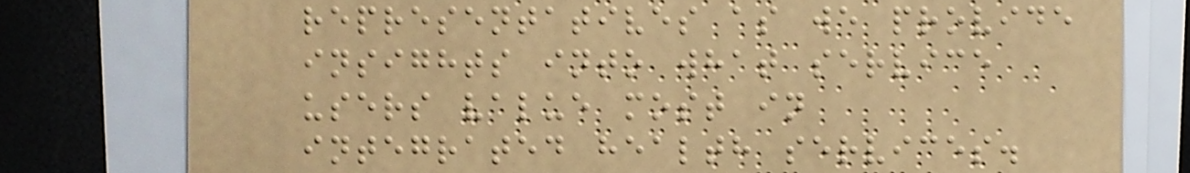representatives as we provide
insights into what service
users value most in
integrated health services.
